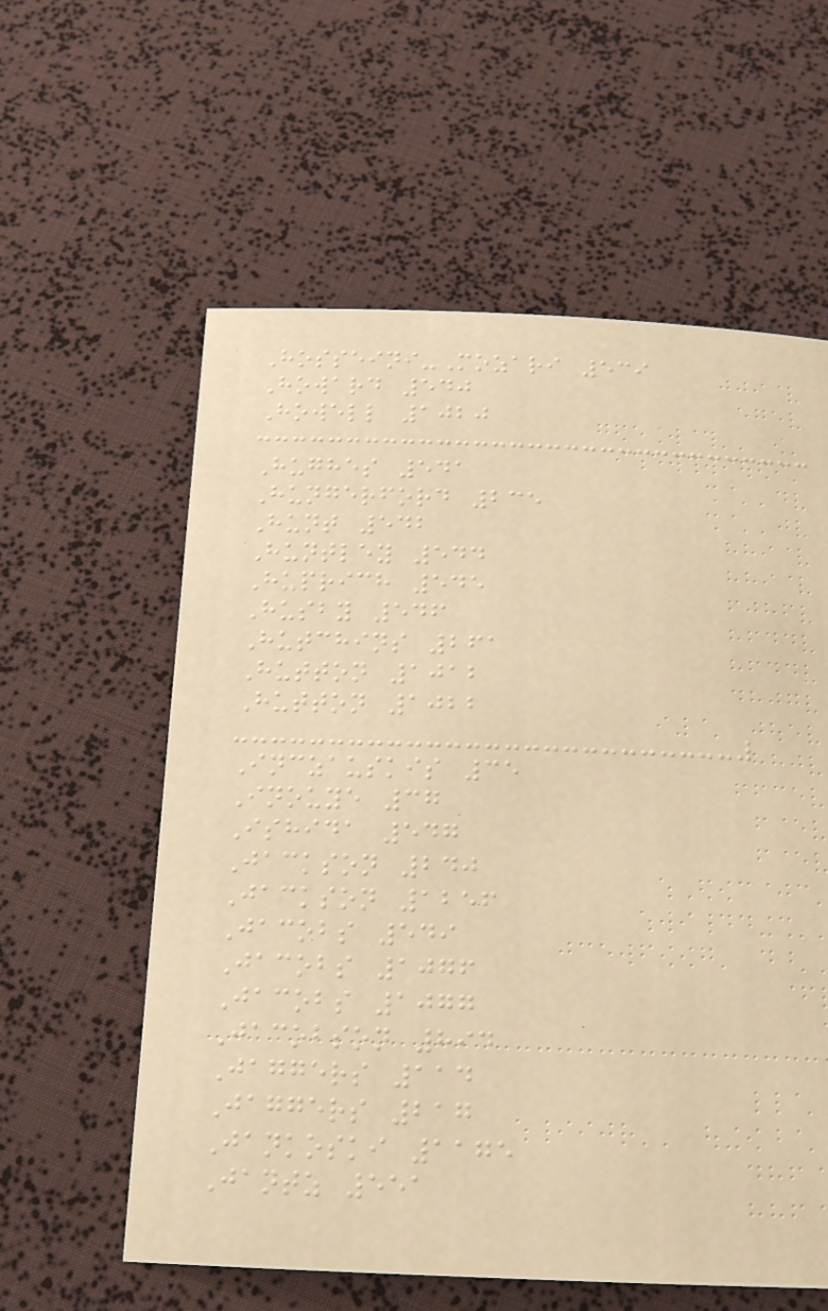Hosseini-Mozari 539
Howard 540
Howell 1020
Hughes 541
Hungerford 235
Hunt 542
Huntley 544
Huprich 545
Husby 546
Hutchins 261
Hutton 1012
Hutton 1022
Inczauskis 35
Inouye 37
Ishida 547
Jackson 240
Jackson 1256
Jacobs 549
Jacobs 1076
Jacobs 1077
Jacobson 894
Jaggers 114
Jaggers 217
Jankoski 1175
Jantz 551
